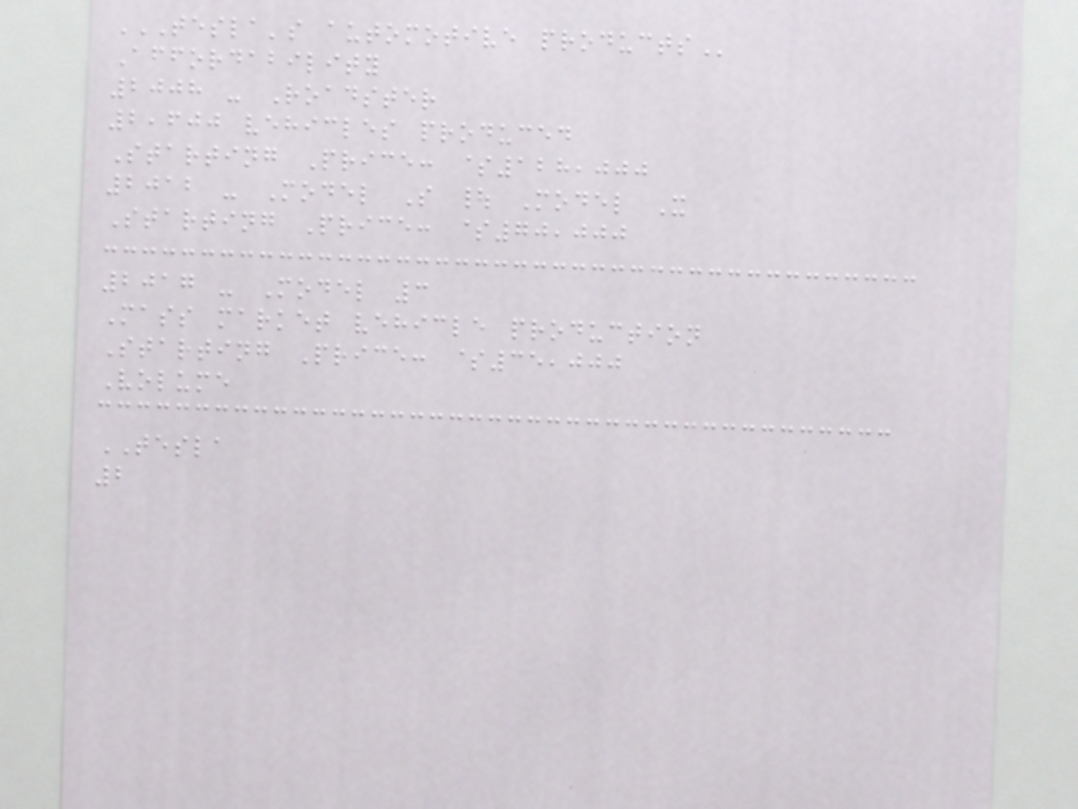TESLA'S AUTOMOTIVE PRODUCTS
Affordability
2008 - Roadster
2,600 vehicles produced
Starting Price: $128,000
2012 - Model S | Model X
Starting Price: $70,000
2017 - Model 3
Mass market vehicle production
Starting Price: $35,000
Volume
TESLA
2
